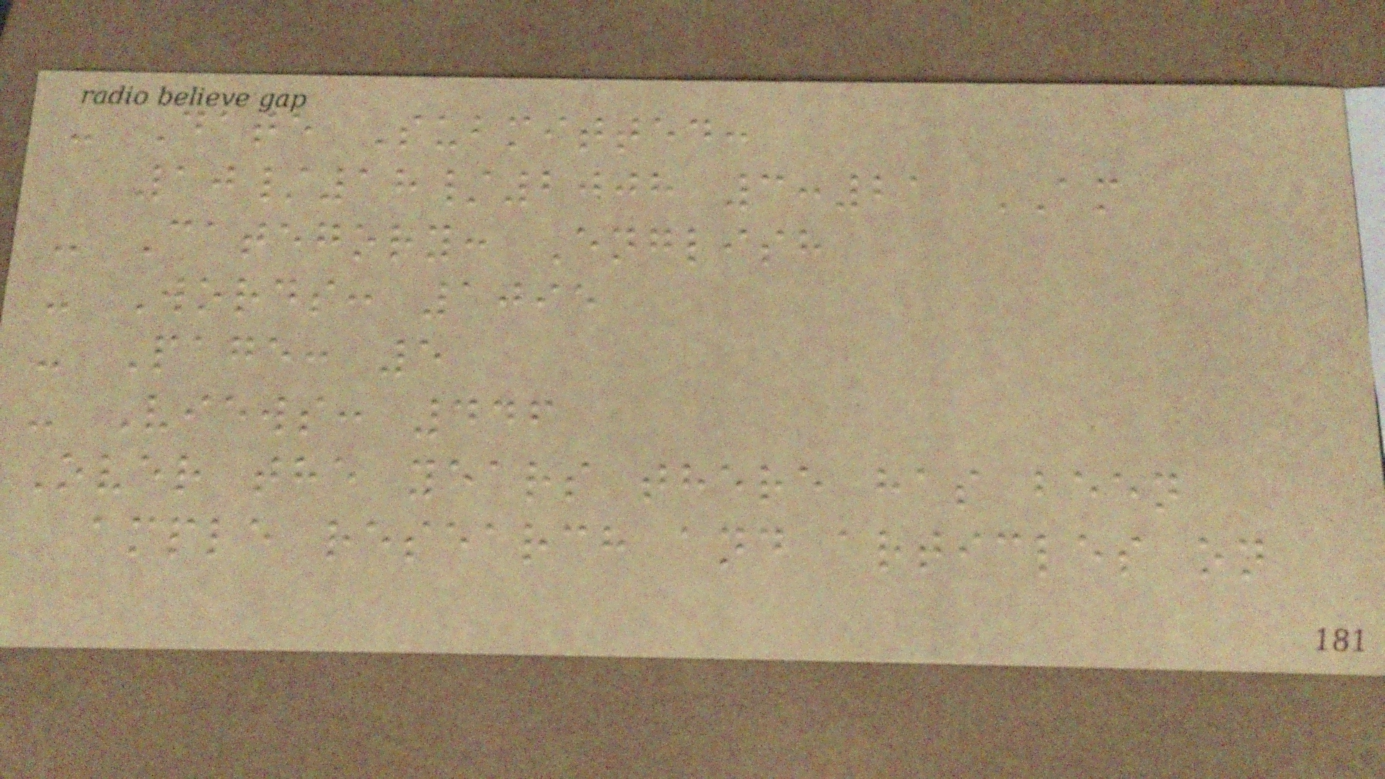- Date Submitted:
10/18/2008 3:21 AM
- Category: English
- Words: 1095
- Page: 5
- Views: 446
Over the years there has been
ample research and articles on
